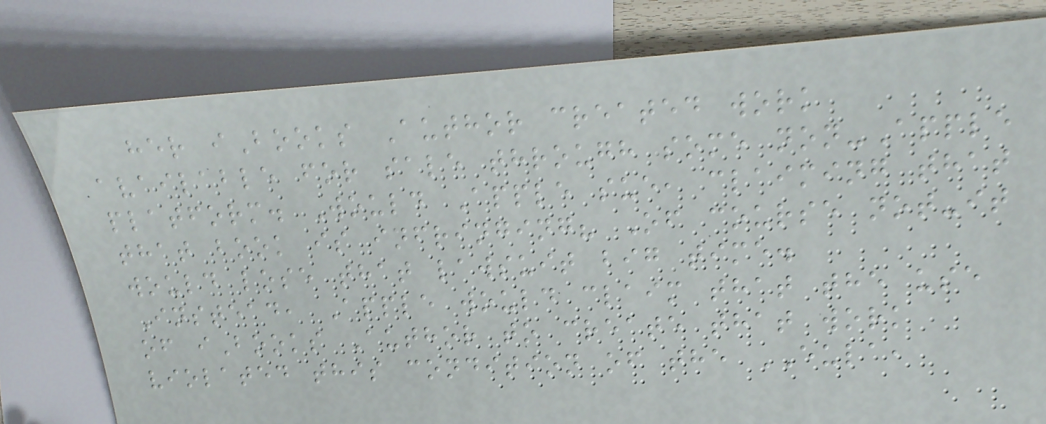her iBooks Author created work
available for sale through some non-Apple
platform. Would Apple sue, claiming that
that book is infringing? Of course not-it
would lose that lawsuit big time.
Instead, Apple would claim that the use
of iBooks Author to create that work
violated this condition of the EULA,
